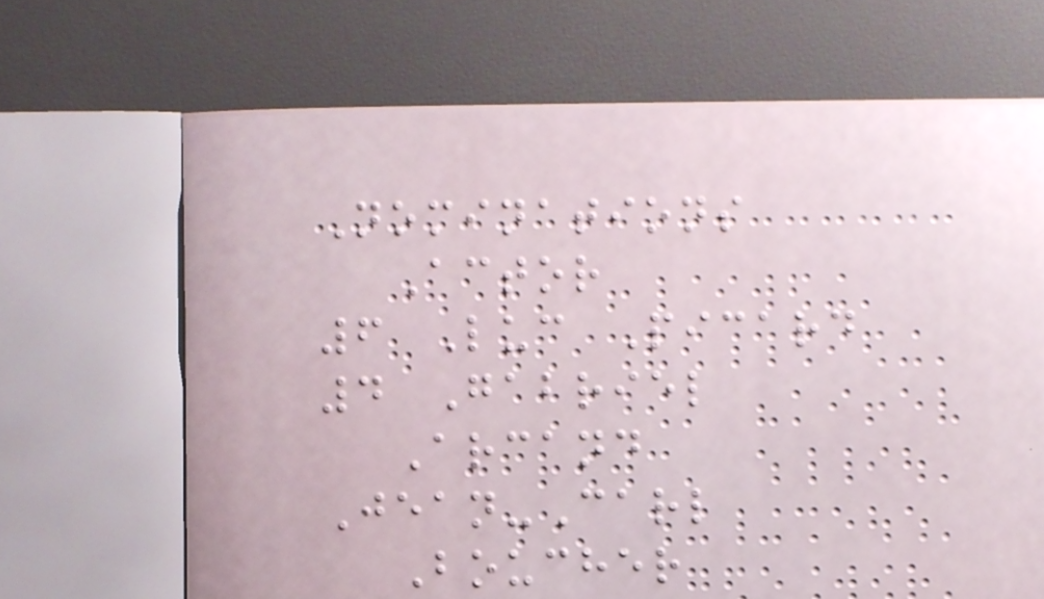Nominations
Actor
6 Luc Picard
4 Gabriel
Arcand
Jean-Carl
Boucher
